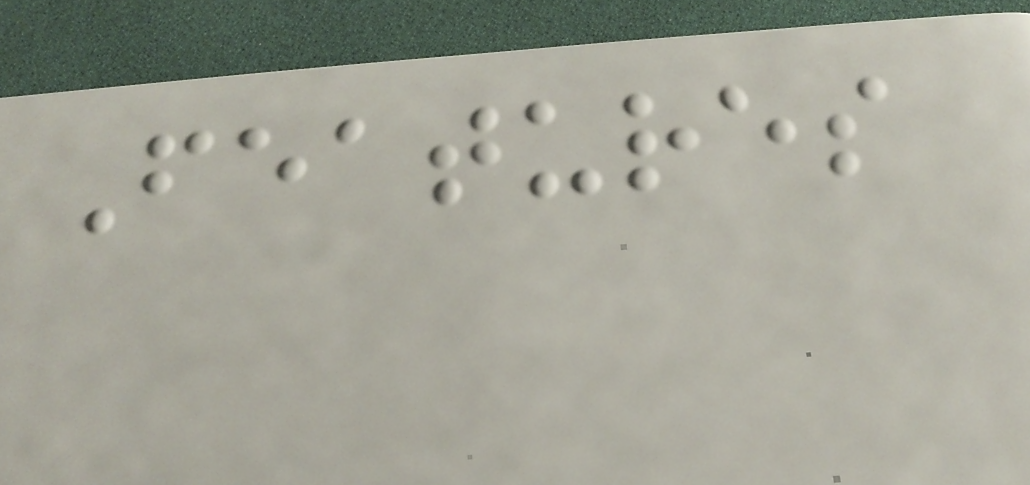Features
